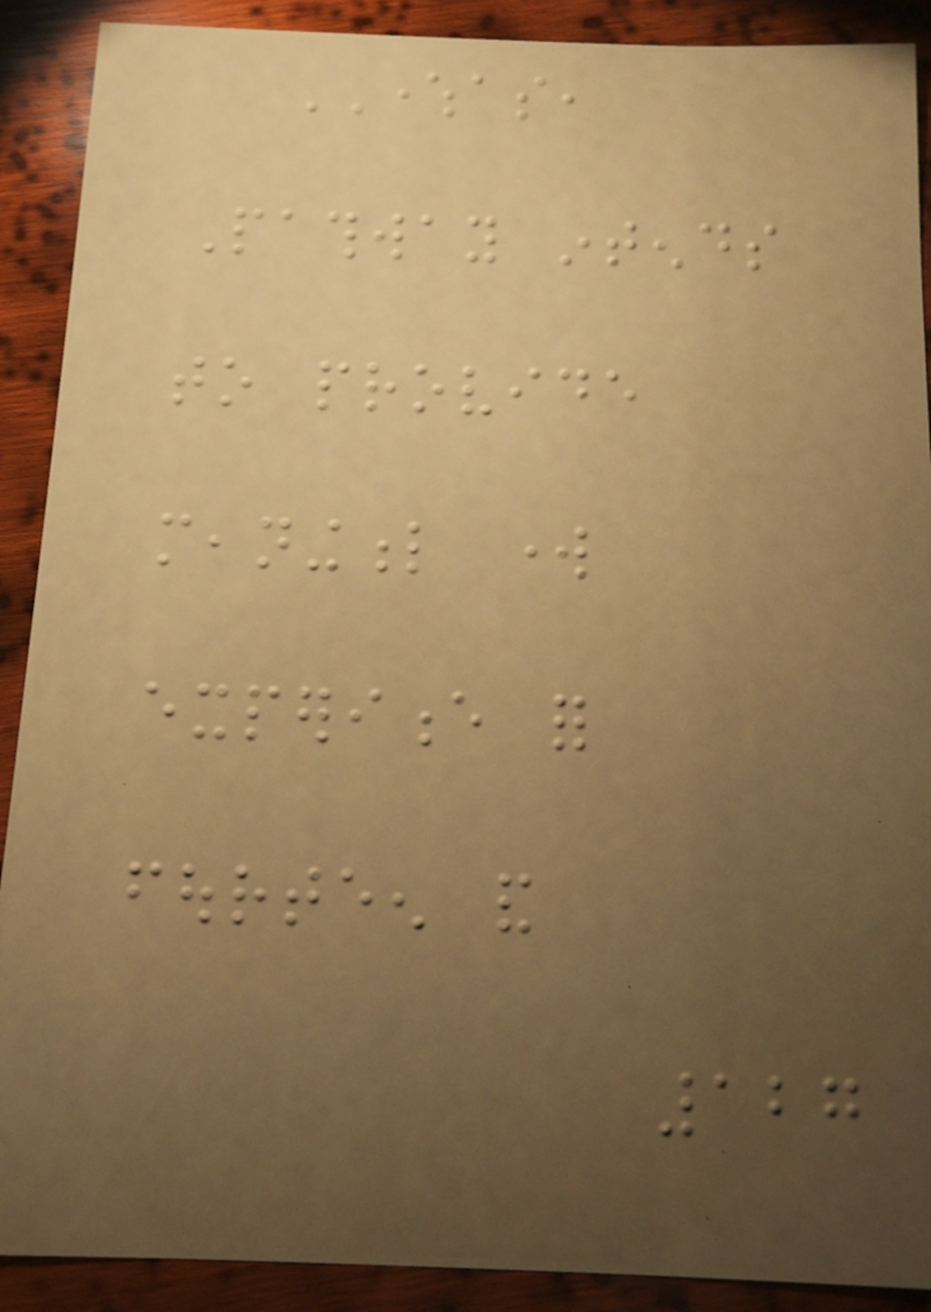WHEREAS,
Pathway intends
to provide
meaningful work
experience for
fourteen and
127
